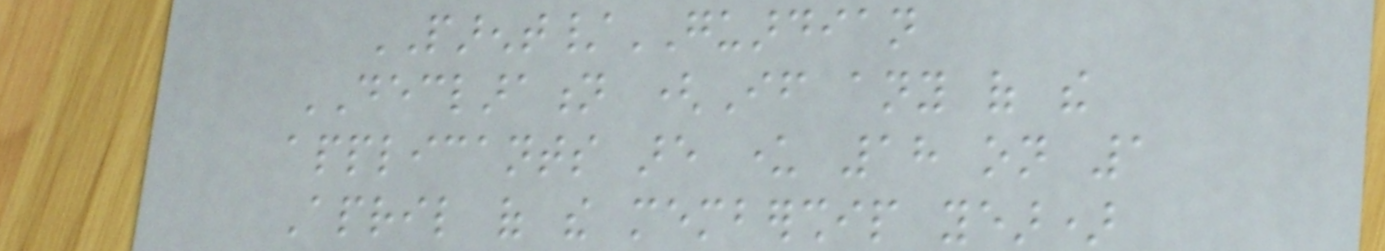PARENT/GUARDIAN
DECLARATION (If any of the
applicants are under 18 on 1
April of the membership year)
